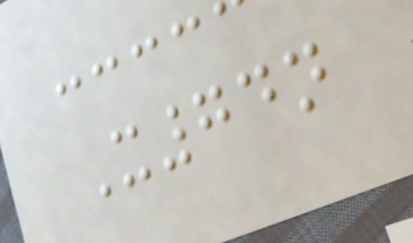X74n
